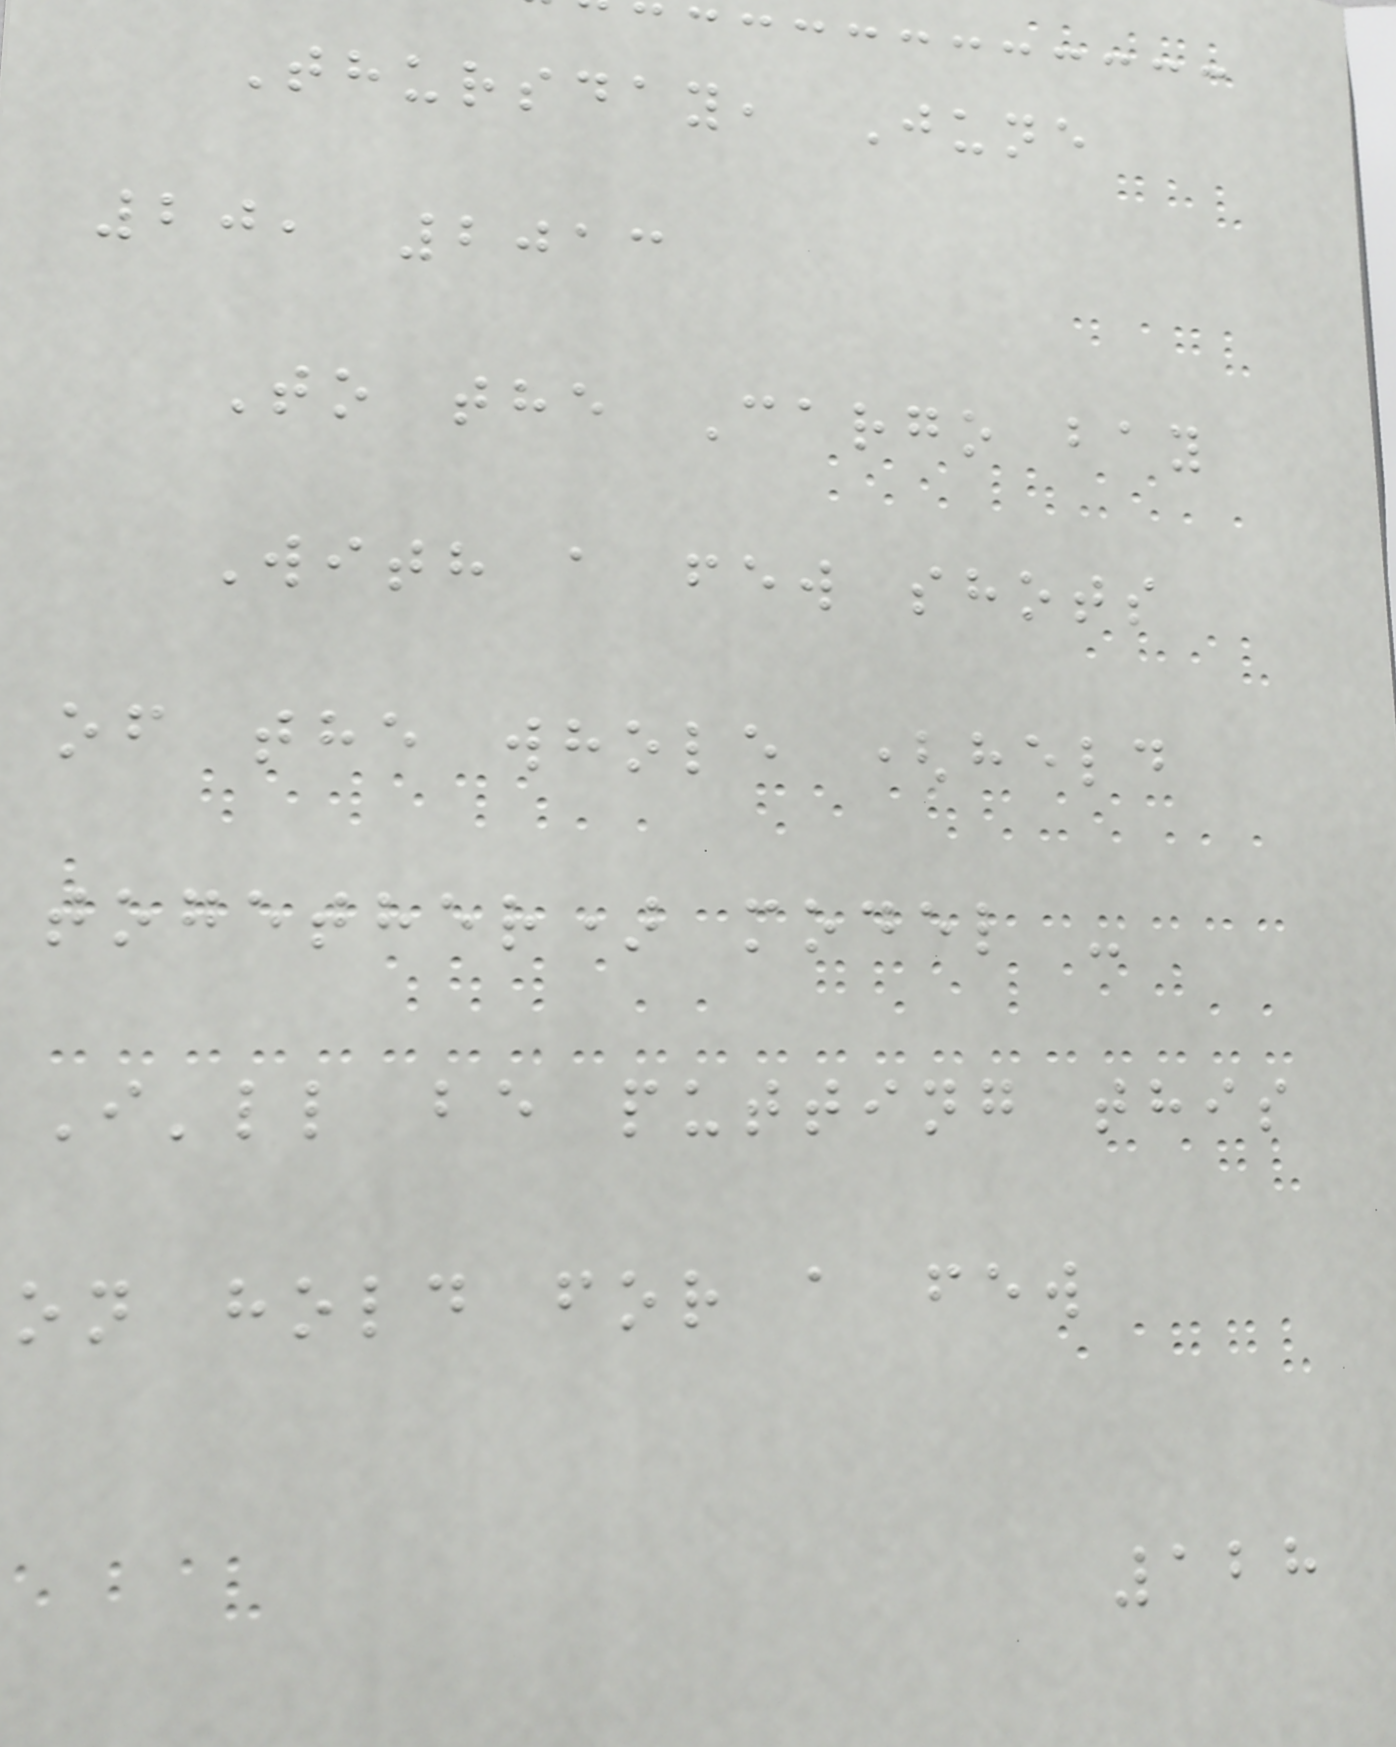Thursday, June
20, 2013
To the Cargo bay
With a few shots
of the whole (held
together) model -
I'll be putting this
on hold for a few
128
